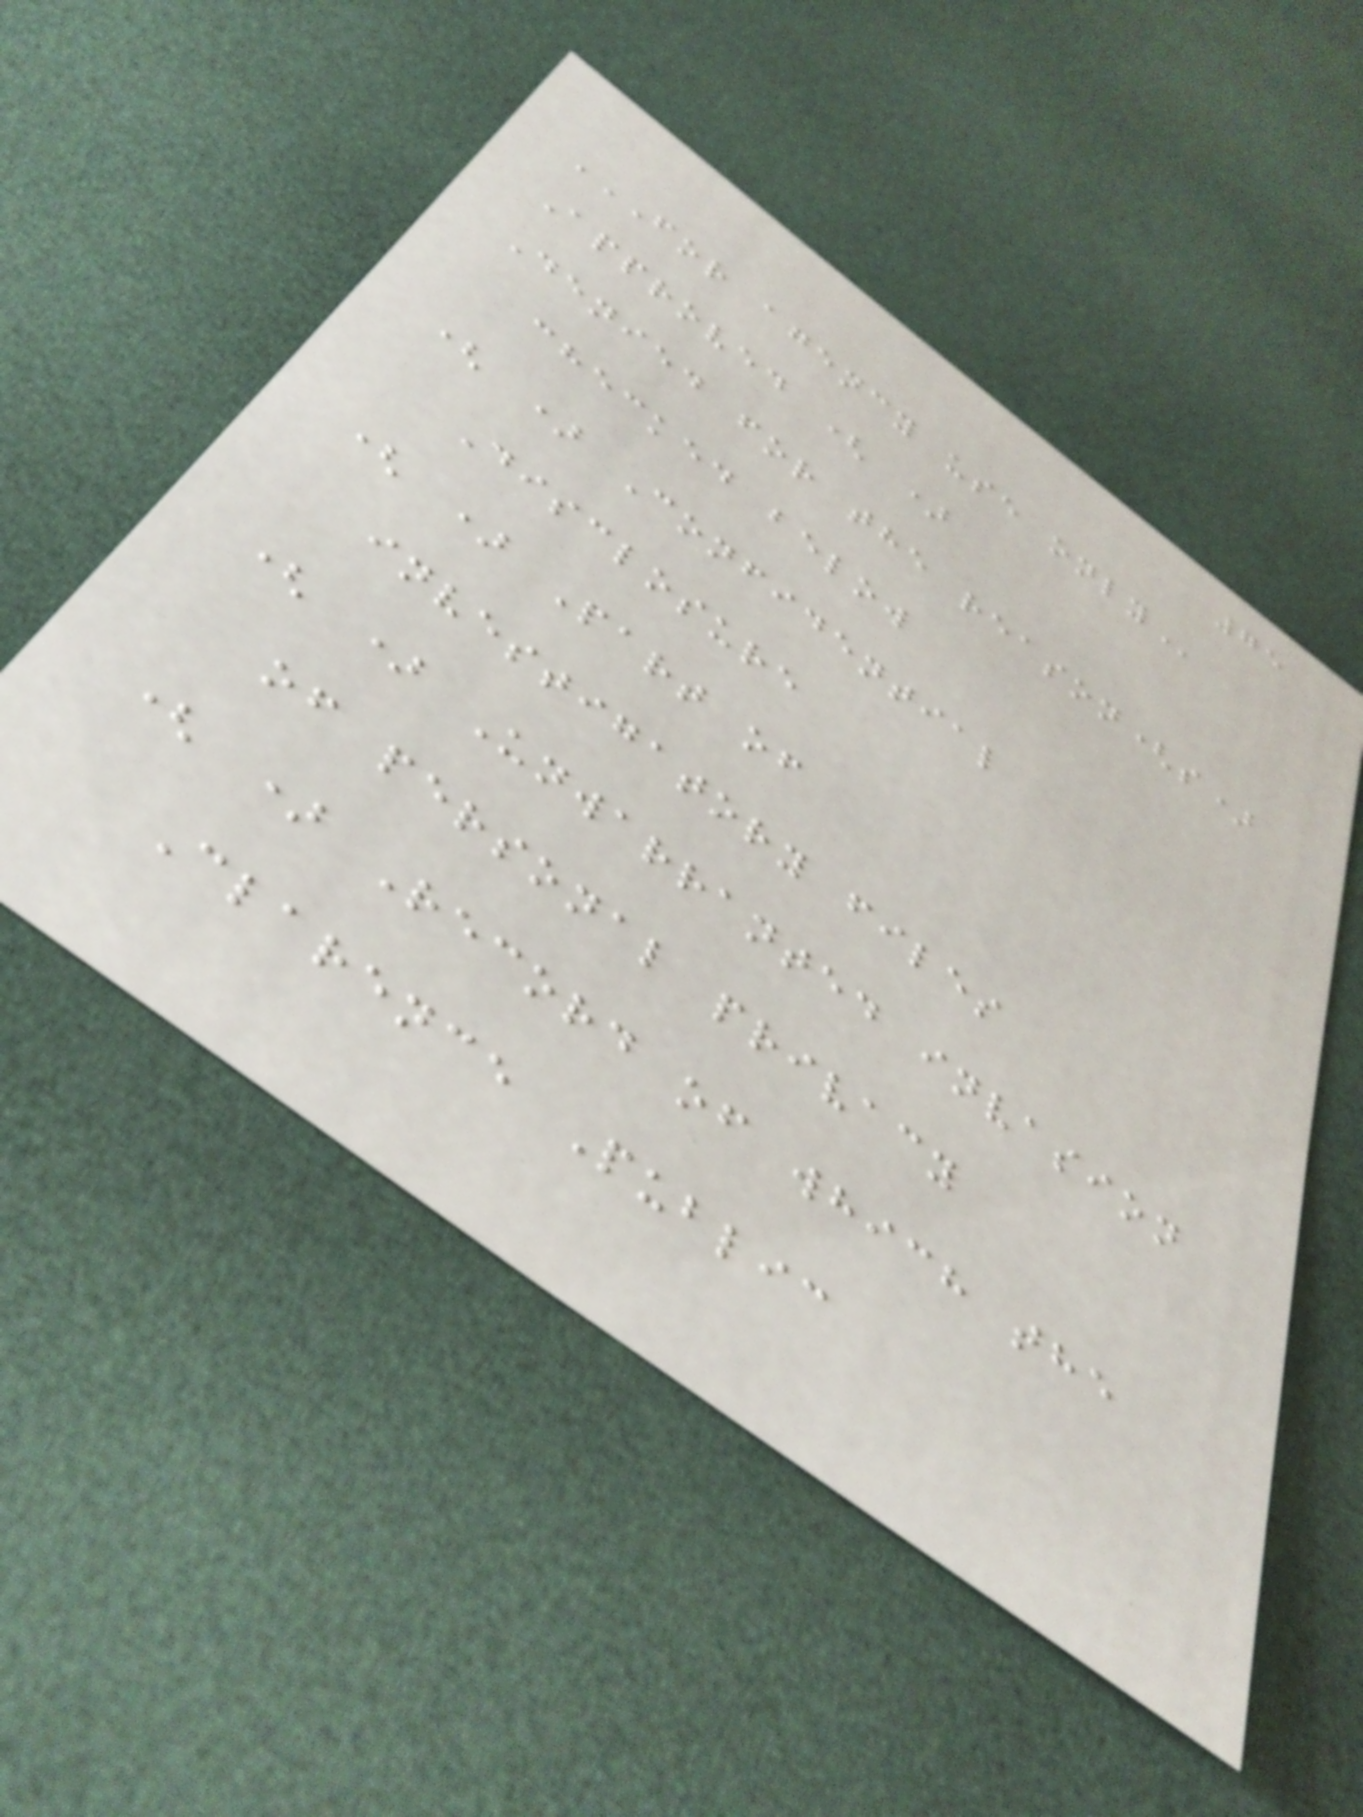75
FOR AGENCY USE ONLY
Approved ( )
Denied for the reason(s)
checked below
( ) Confidential
Disclosure
( ) Part of
investigatory files
( ) Unwarranted invasion
of personal privacy
( ) Record of which the
Clarence Public
